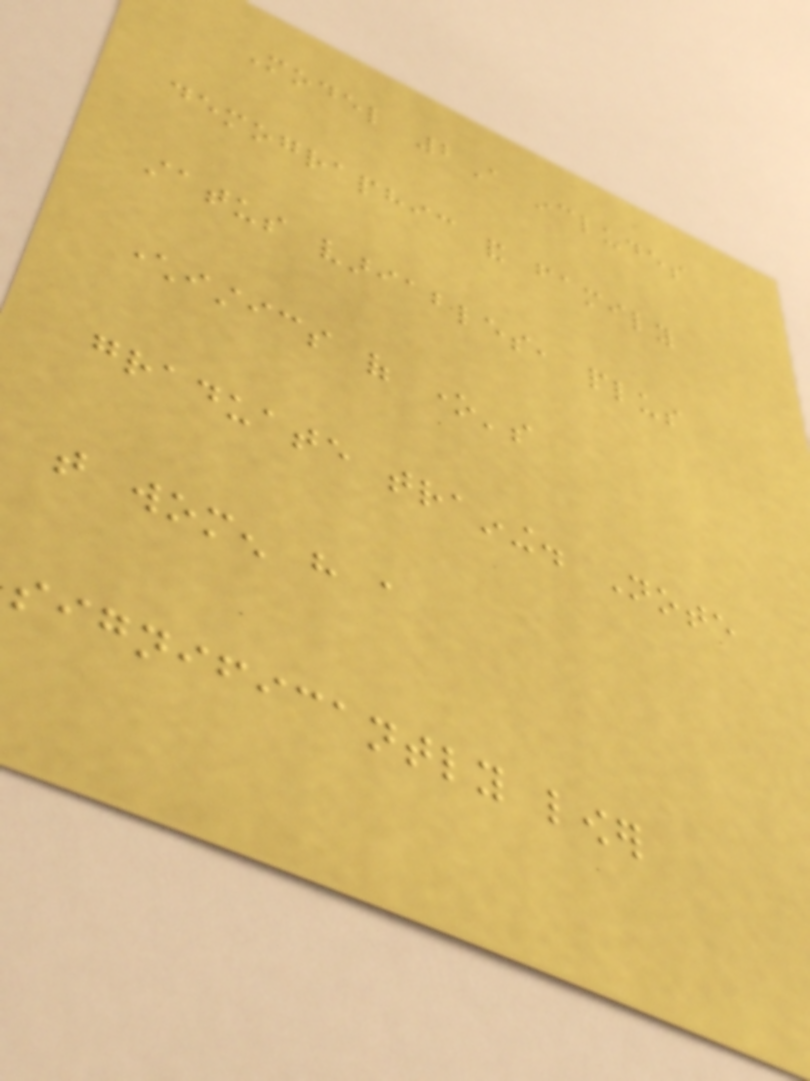Model 2A includes
demographic and family
status variables, plus
characteristics of one's
graduate training. Note
that women have a
significantly lower
